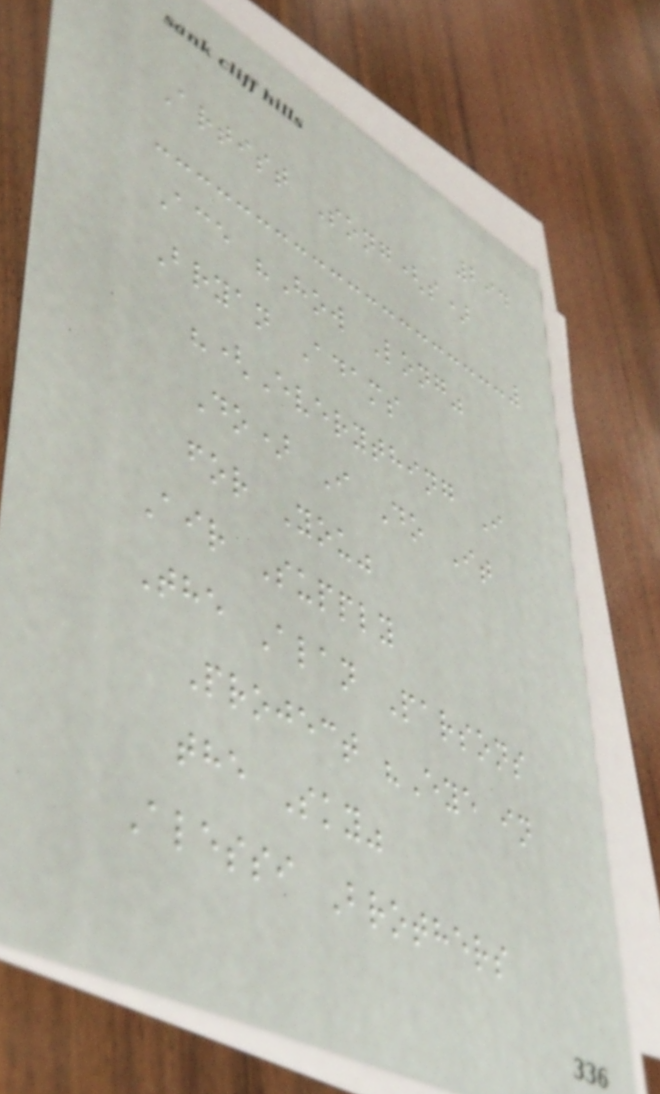294
Artist Song(s)
Ace "How Long"
Bryan Adams
"(Everything I
Do) I Do It
for You"
Air Supply
The Alan Parsons
Project "Eye in
the Sky"
Alessi Brothers
